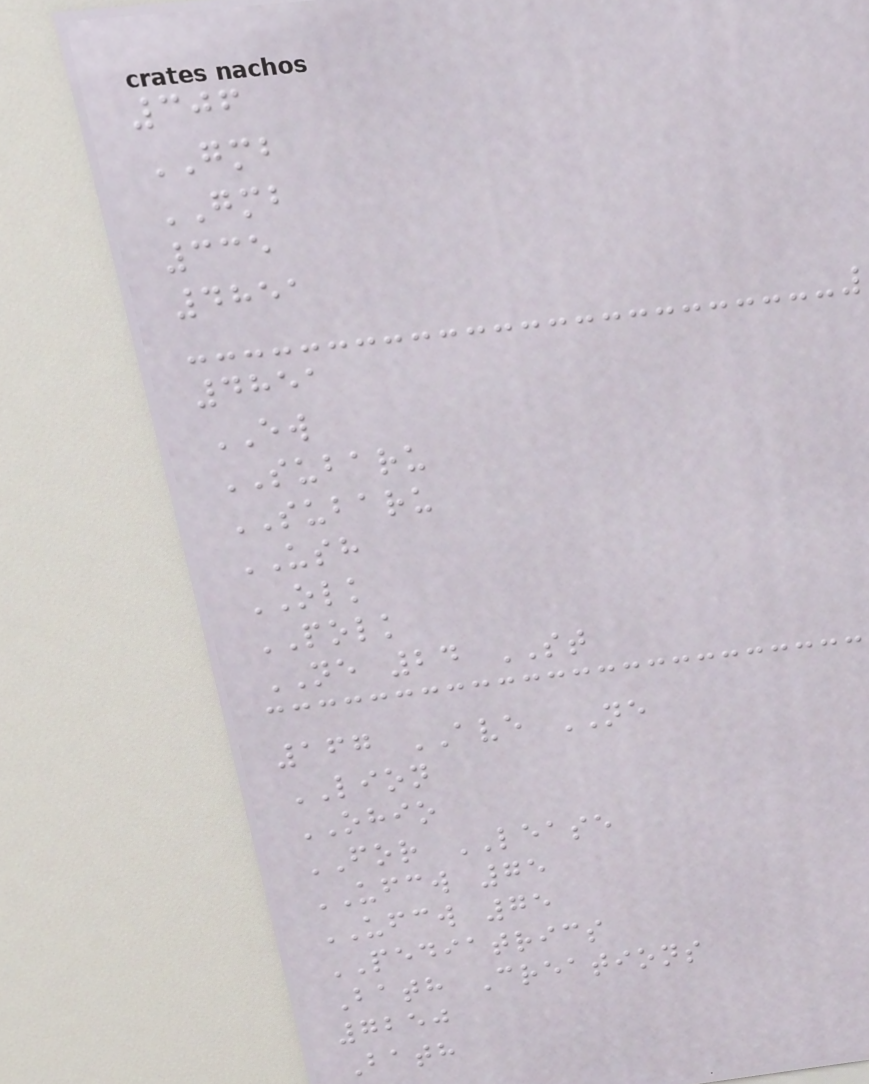306
GMB
GMB
335
4851
4851
EW
SUBARU
SUBARU
USH
OLK
POLK
NE 24 ST
167 AVE NE
LION
OHIO
FOR LEASE
UFCW 75
UFCW 75
PEDIATRICS
Bath Creations
7250
Bath
